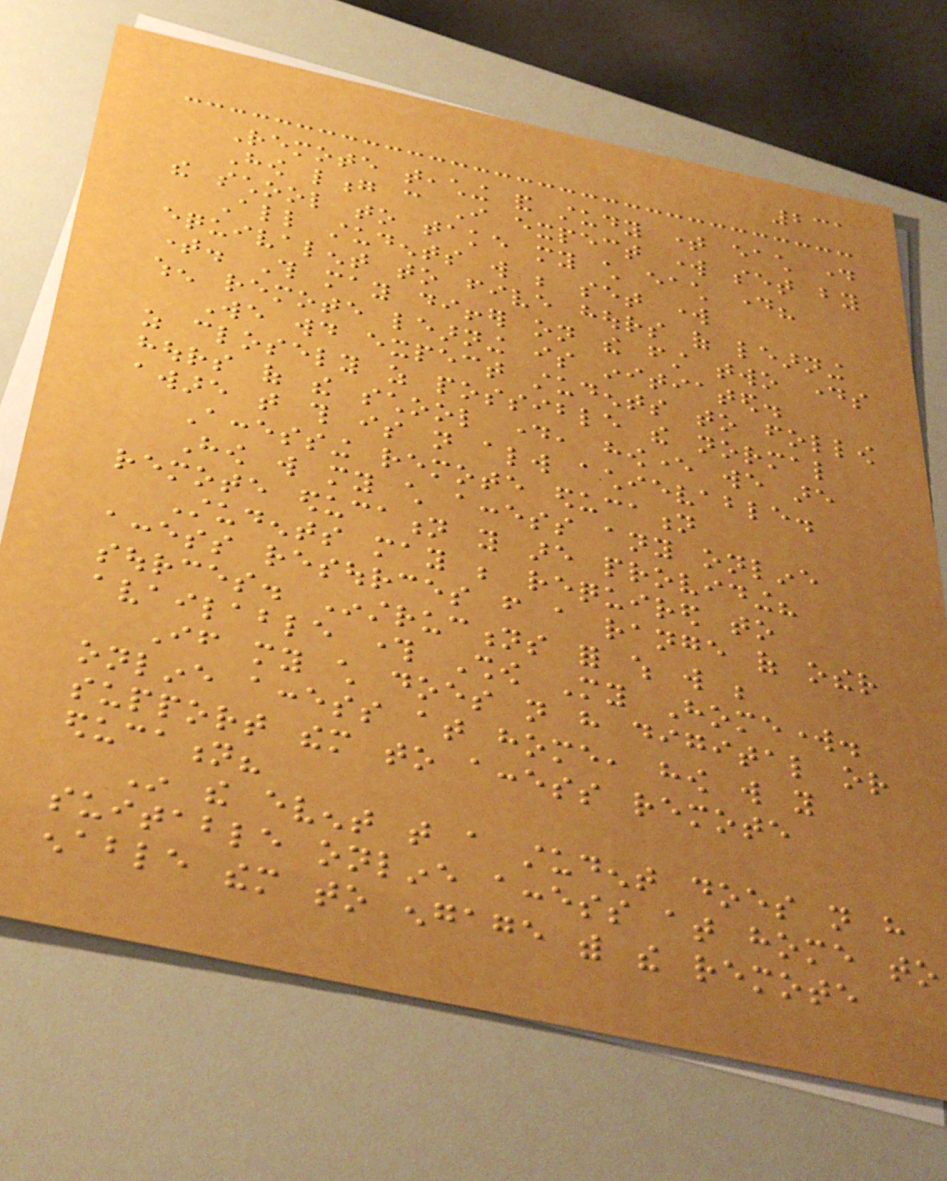231
Remote teaching and study time each day
How long can I expect work set by
the school to take my child each day?
All students will be set work
equivalent to five hours of learning
time. This may differ on the first two days
when remote learning is initiated.
We would expect students to follow
as closely as possible the normal
hours of the school day, however we are
aware that this is not always achievable.
Accessing remote education
How will my child access any online
remote education you are providing?
Students may be required to
access resources from a range of other
sources. Instructions for which will be
available through Show My Homework.
If my child does not have digital or
online access at home, how will you
support them to access remote
education?
In the event that a student does not have
suitable online access at home to
enable them to engage with the remote
